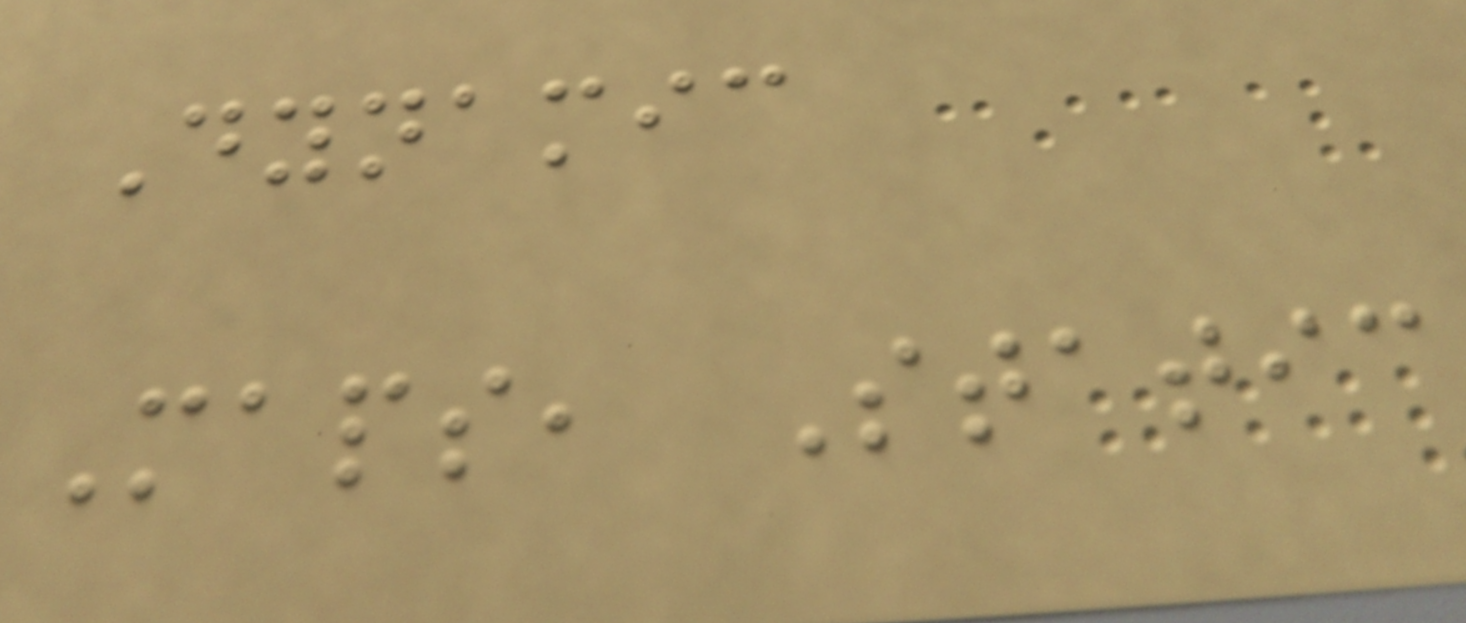Dynamic
Maps, Static
